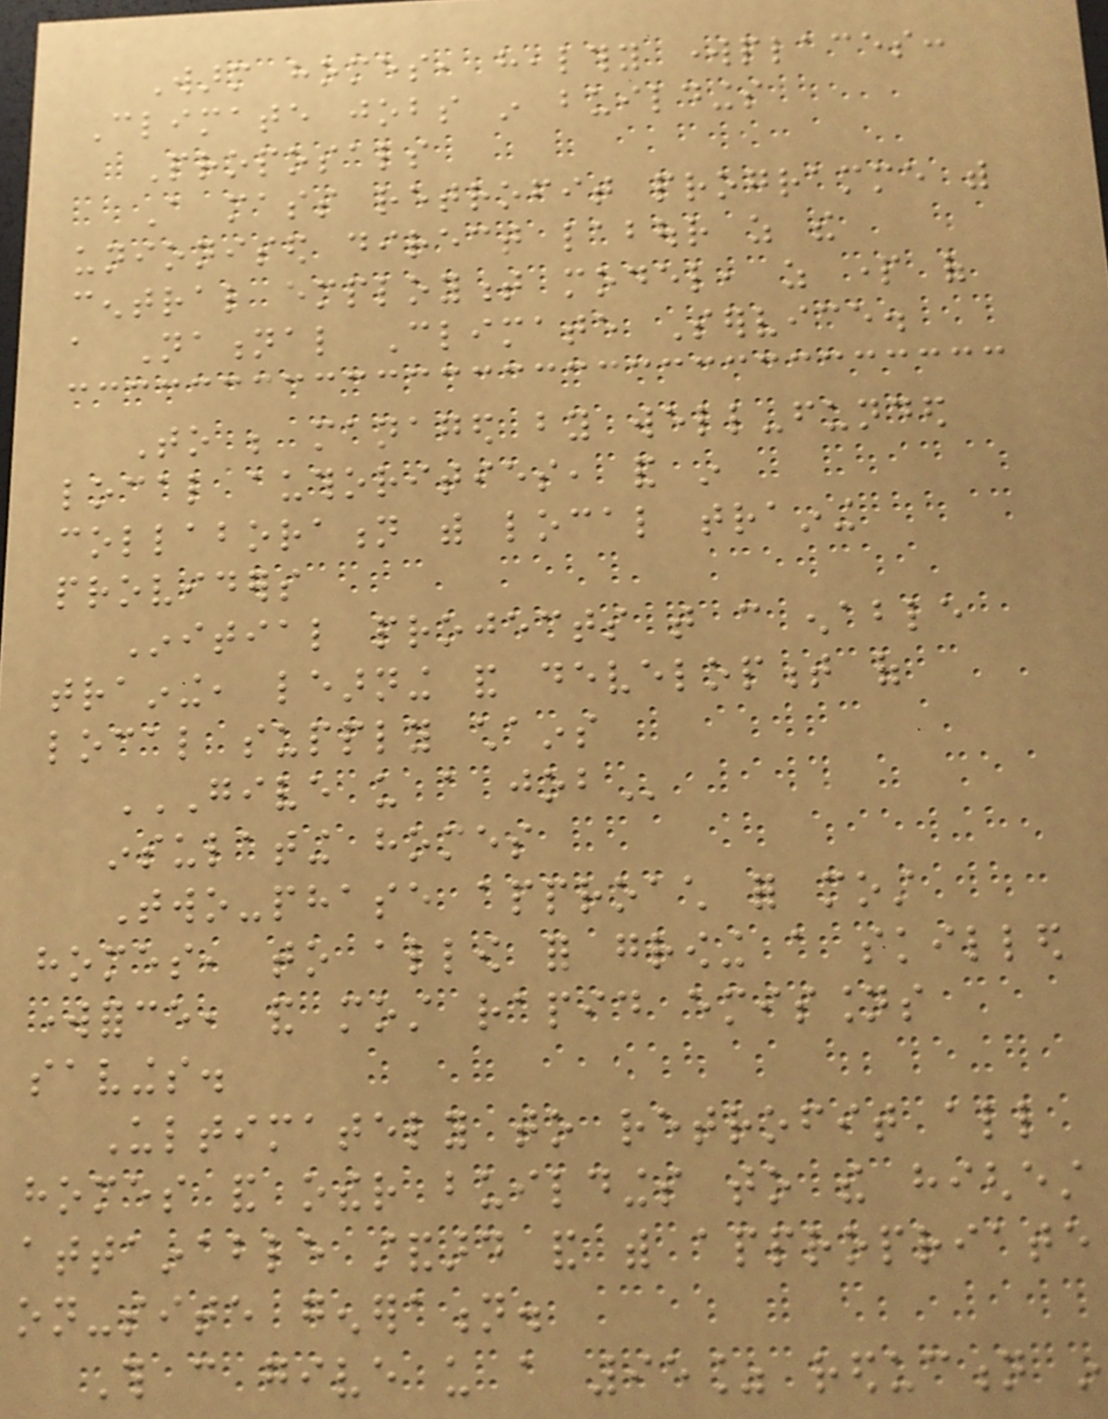Warm homes, healthy workplaces:
Climate jobs in buildings
Proposals
A mass retrofit programme with
unionised direct labour as the
central employment model, as part of
a National Climate Service.
To be managed by well-funded
local authorities, and in
collaboration with local training
providers
Initial projects that can enable
training, learning and development of
local supply chains
GIVE US A JOB
insulating homes
Two-phase approach for most
homes, to allow for growing a skilled
workforce, and most rapid emissions
savings.
Ultimately to retrofit all
homes and other buildings to the highest
attainable standard and with appropriate
on-site generation.
This can give us a 95% reduction in
